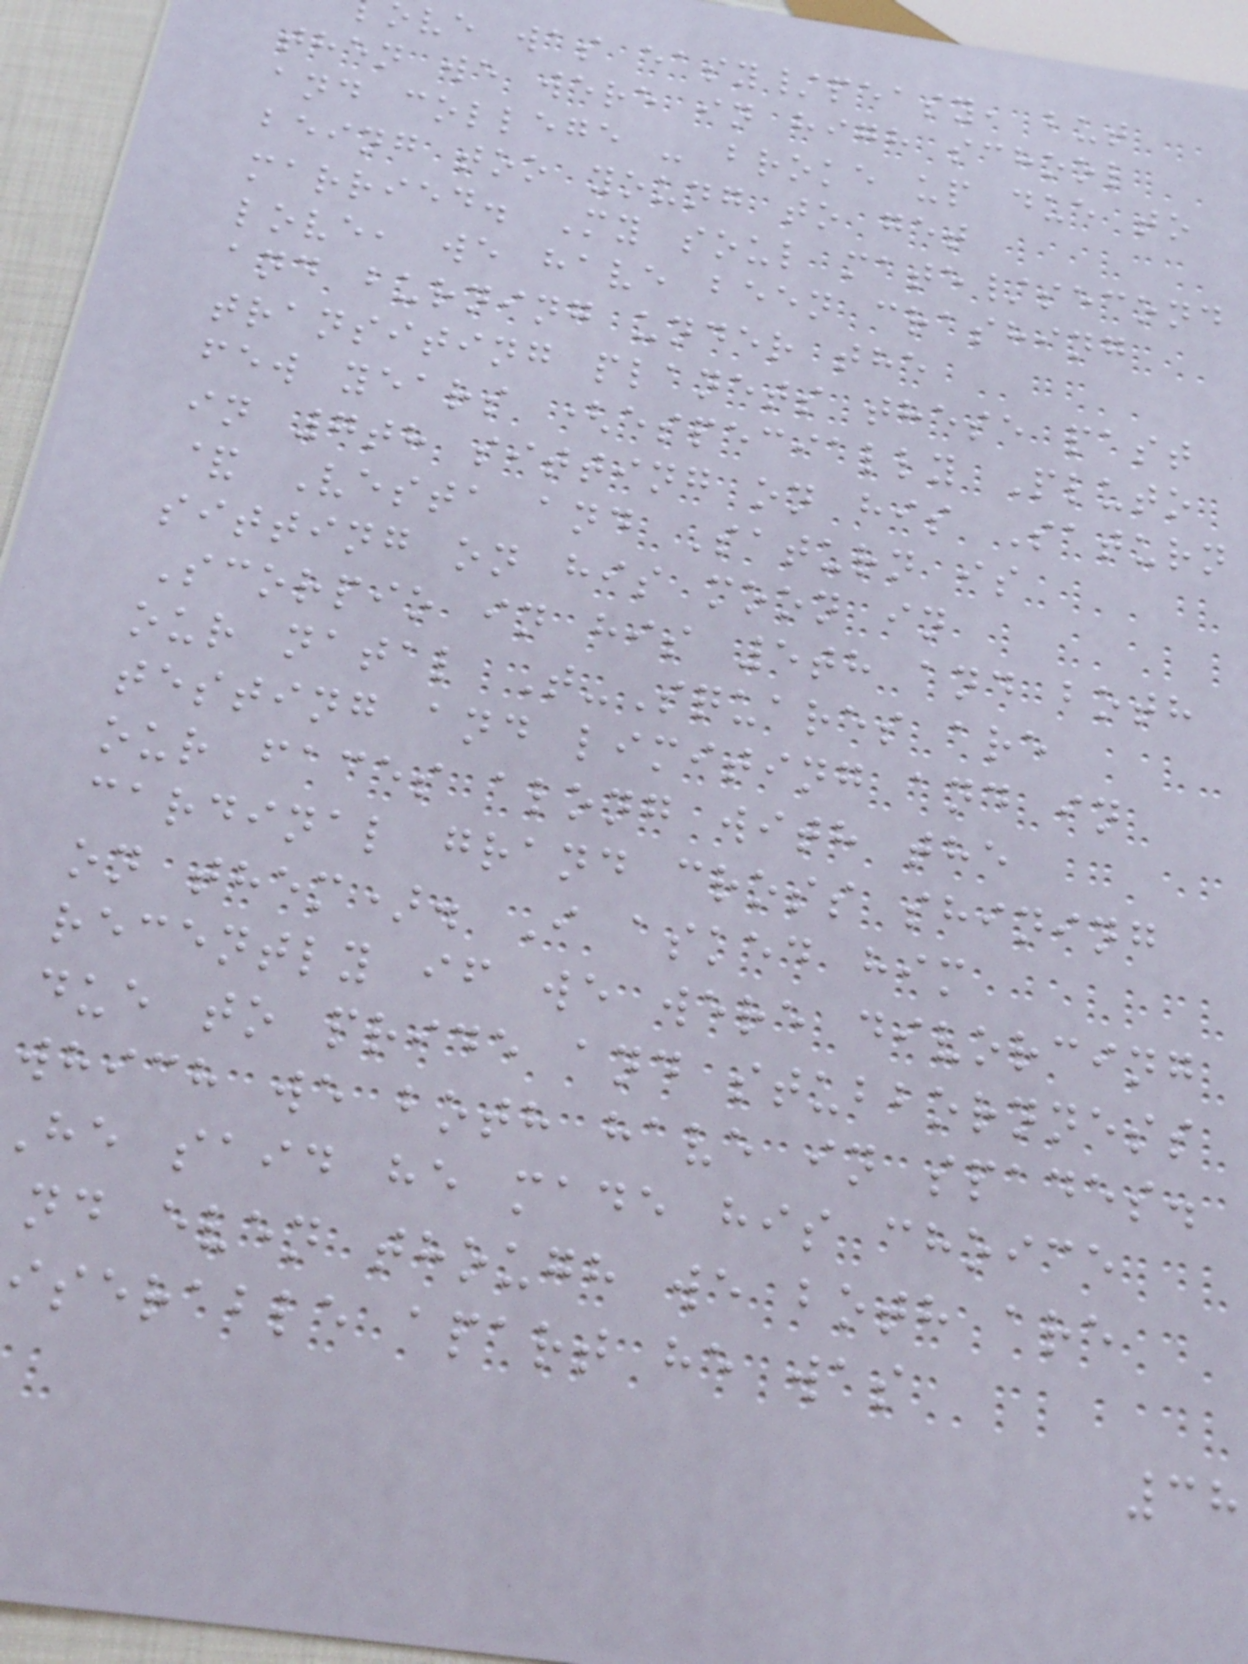ve was easy/peasy, but
then we were in high school
and college - broke up due to
being too young to get
married. My soul mate/second
love, we have been crashing
and burning under the
transiting planets these past
few years (especially Pluto
in 7th sitting on his Saturn
& Vesta and Saturn is
sitting on his moon in
Scorpio in his 5th and both
our natal T-Squares are
testing and limiting and in
our faces along with the
cardinal grand cross shining
on them). I asked him
recently if we were divorcing
due to pride and stubbornness
which we both have in spades.
he said he made his choice
nd even though we both are
iserable apart he was
38
